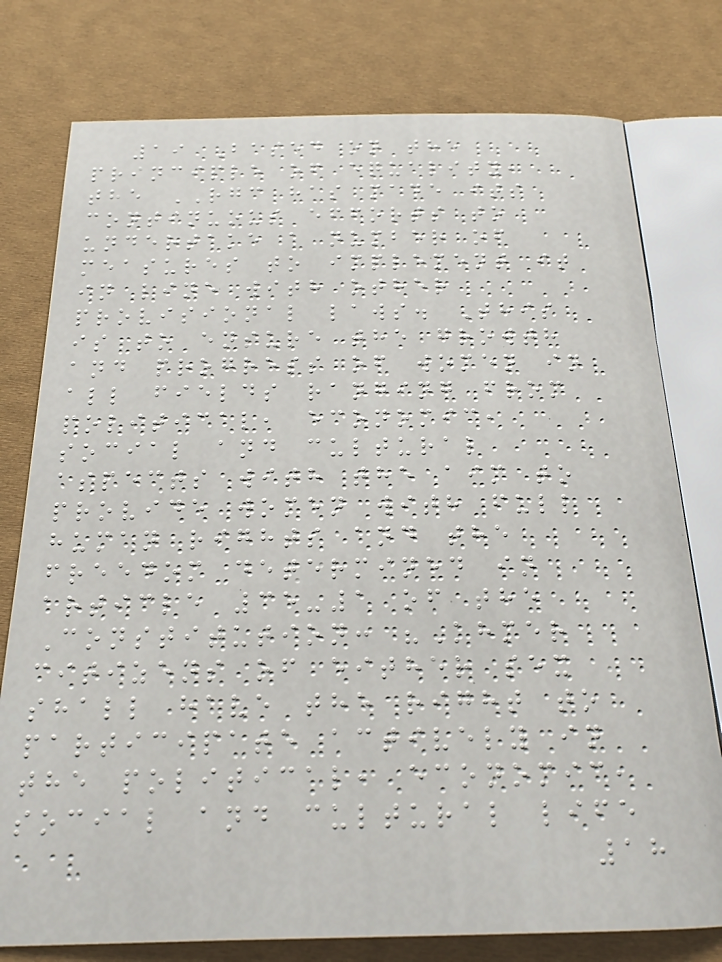19 Based on the
principle of equality,
the RGC has made its
continuous efforts to
undertake a number of
measures to implement it
in line with other
provisional laws. This
is to ensure the growth
and progress of women in
all fields ranging from
political, economic,
social and cultural
aspects with the aim to
provide women with full
human rights and the
freedom determined in
article 35-1 of the
Constitution: "Khmer
citizens of either sex
shall have the right to
participate actively in
the political, economic,
social and cultural life
18
